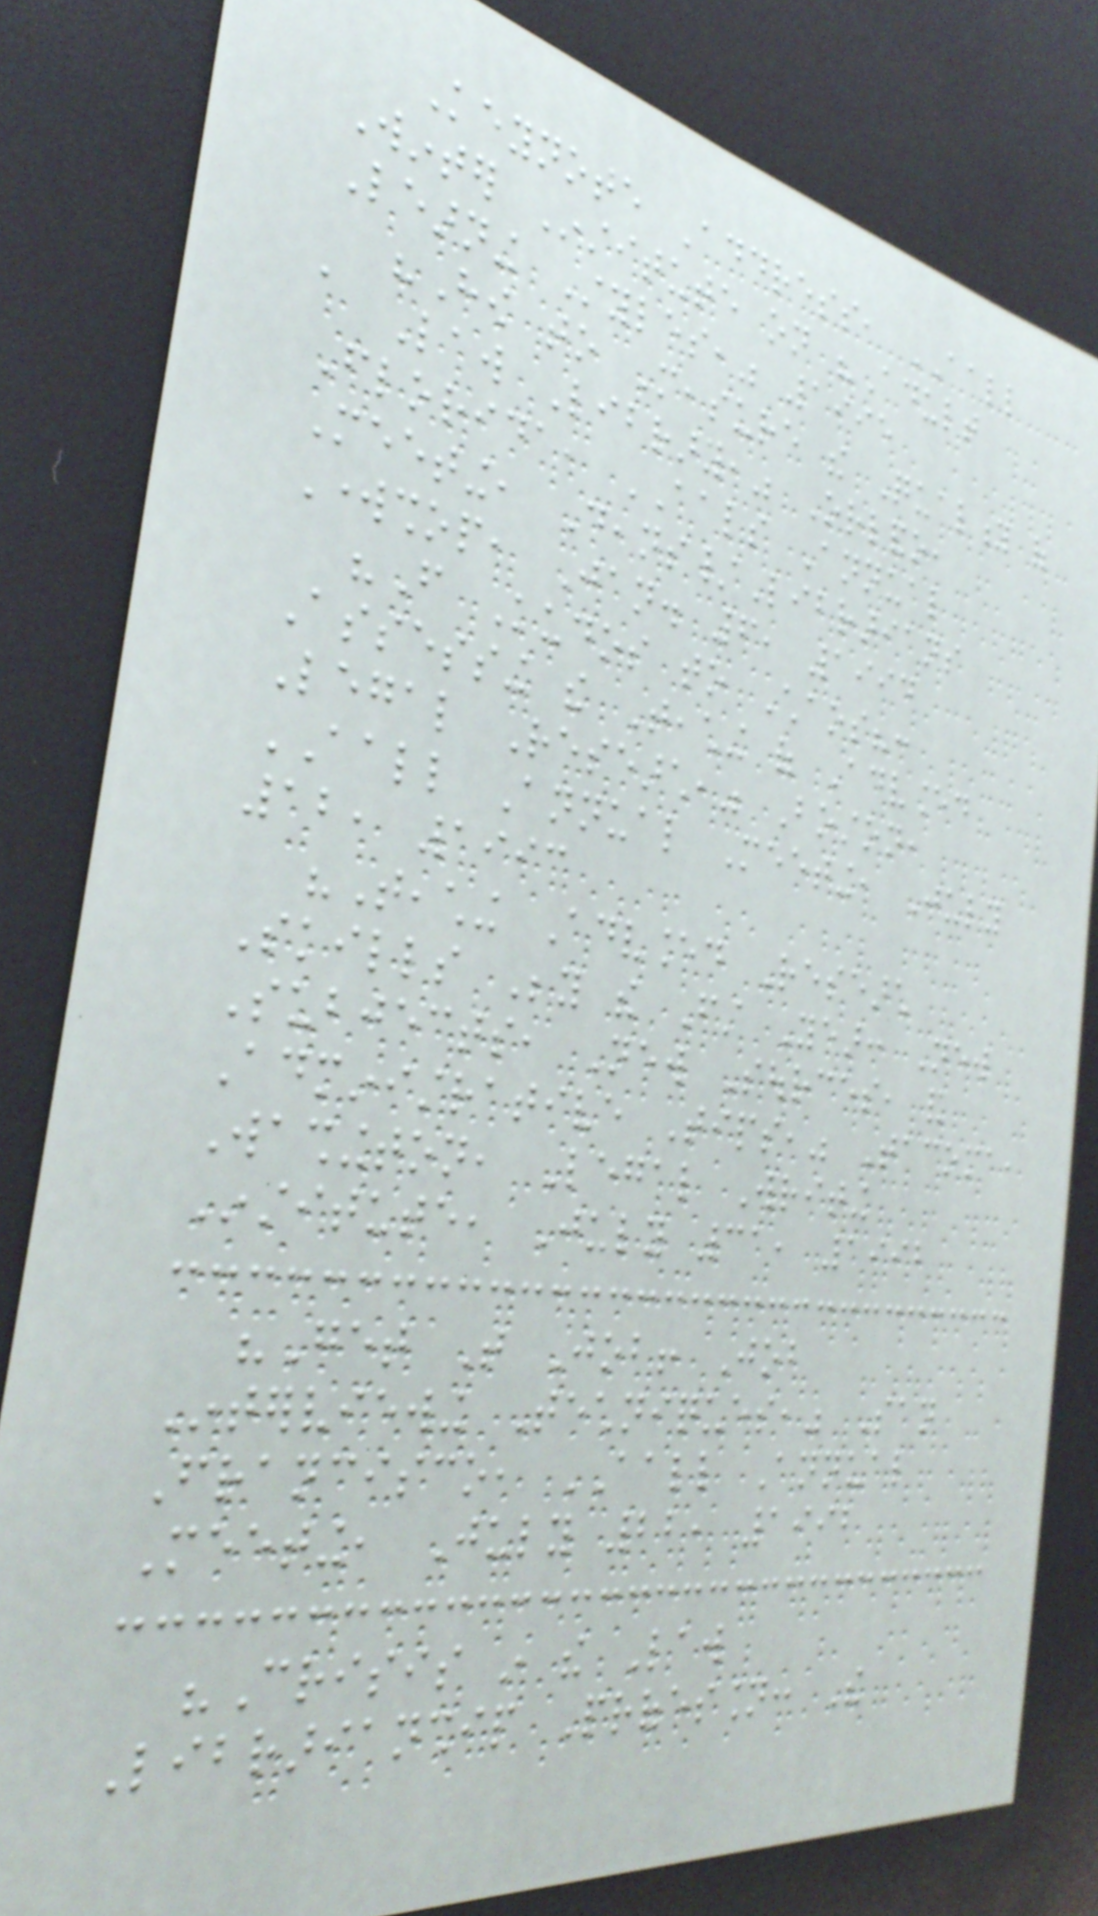Keynote Address, AALL
Winter Institute on "Adult
Learning Styles," 1995
"How to Measure the Quality of
a Law Library," Orlando,
Florida, AALS Annual
Meeting, Deans/Librarians
Workshop, Jan. 6, 1994
"From Kudos to Chaos?:
Assessing the Teaching of Advanced
Legal Research," Boston,
AALL Annual Meeting, July
12, 1993
"Teaching Advanced Research
Skills Beyond the First Year: New
Subjects, New Sources, and
Administrative Tips," Tacoma,
Washington, Legal Writing
Institute, July 31, 1992
"Get That Job! Job
Interviewing Techniques," San
Francisco, AALL Annual
Meeting, July 22, 1992
"Crisis in the Law
Librarianship Profession: The
